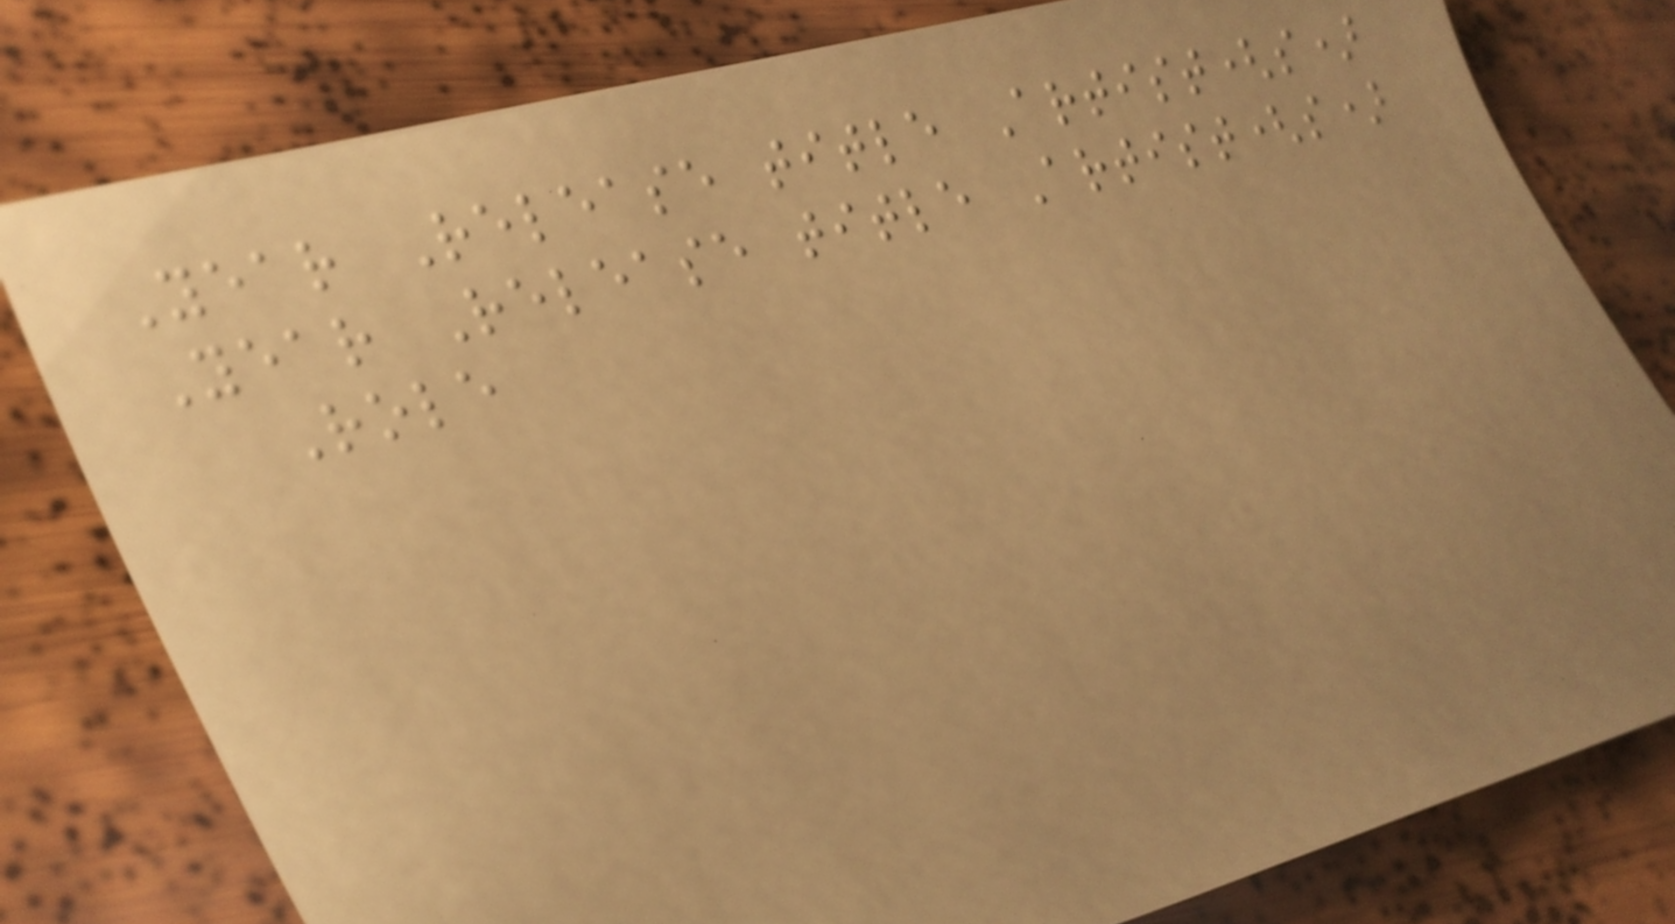Year Release title Artist(s)
Year Release title Artist(s)
Role
